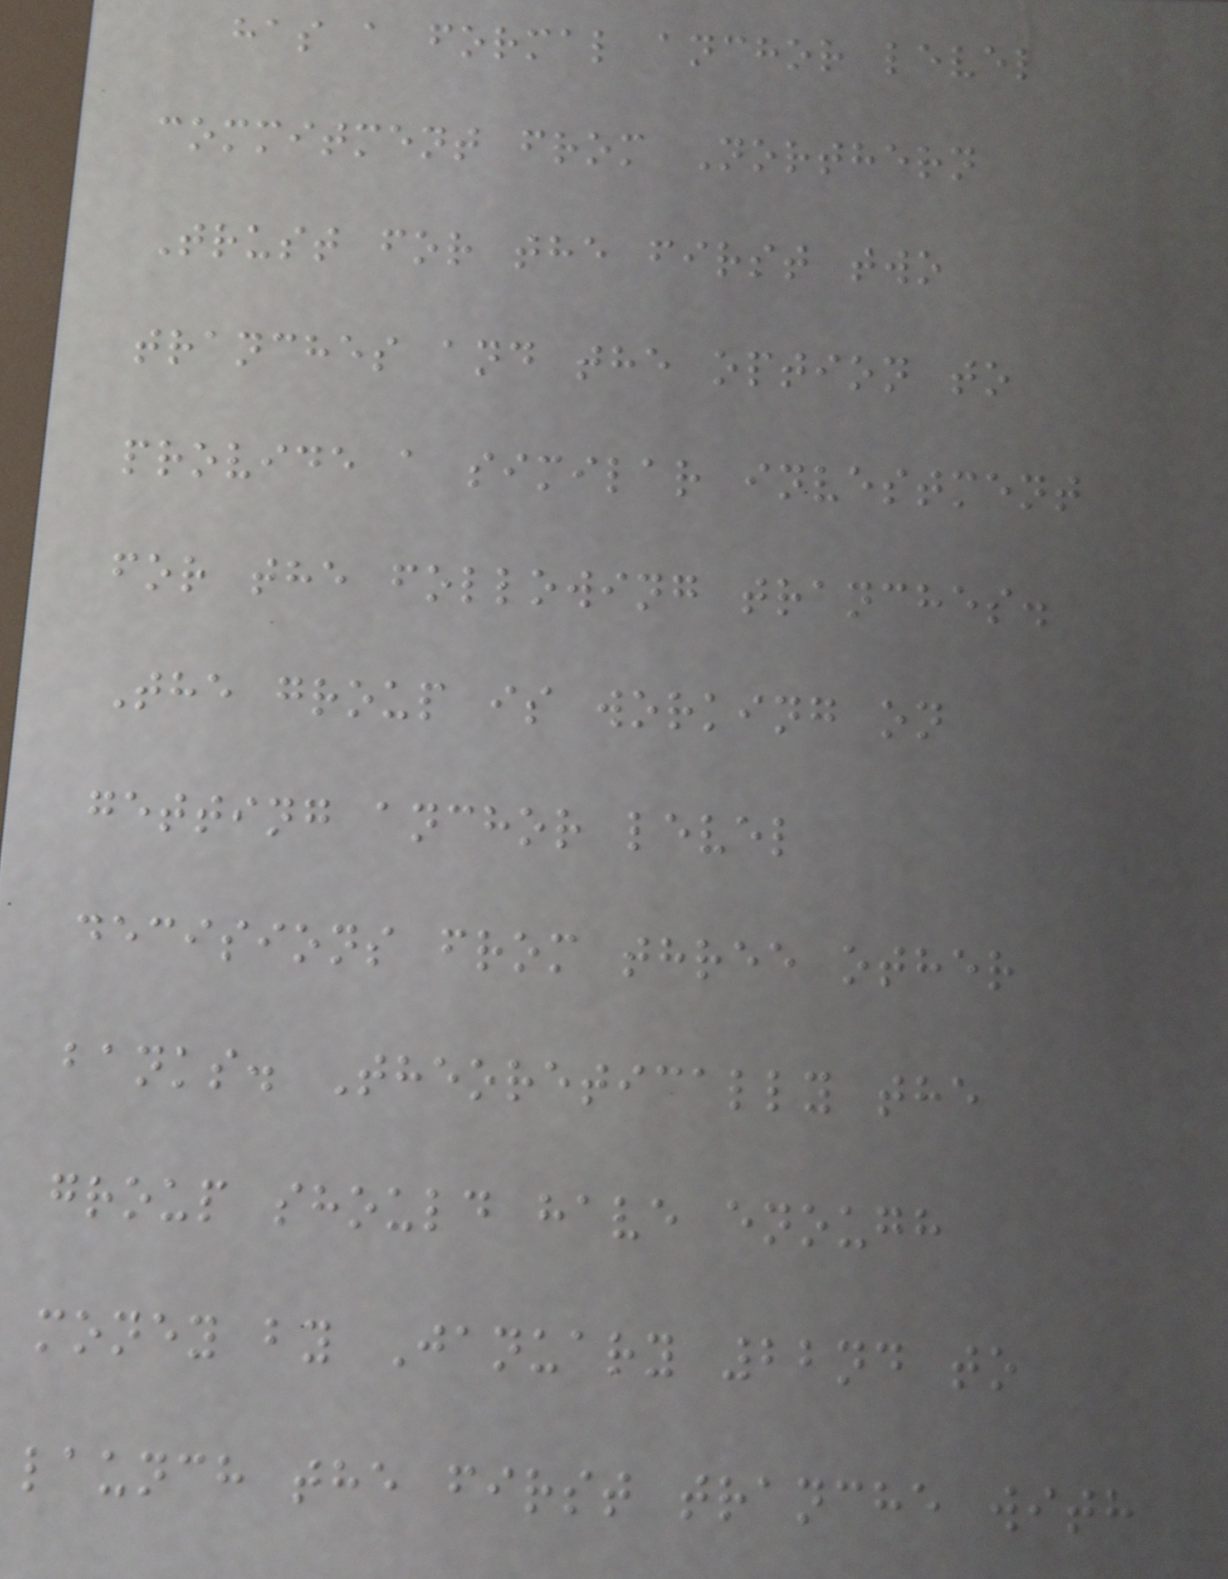has a formal anchor level
commitment from Northern
Trust for the first two
tranches and the option to
provide a similar investment
for the following tranches.
The group is working on
getting anchor level
decisions from three other
banks. Theoretically the
group should have enough
money by January 22nd to
launch the first tranche with
